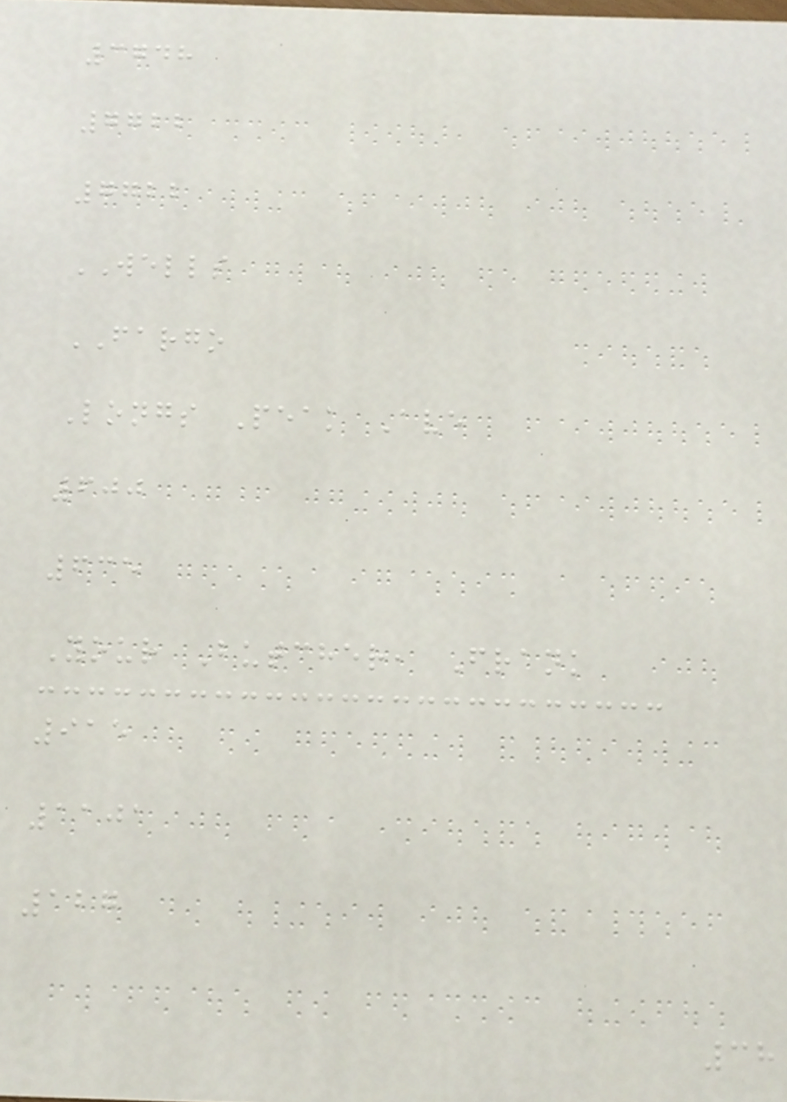3748
7722
7722
WELLS
FARGO
Longs Peak Ave
600
635
Your Butcher, Frank
915
1101
127
38
